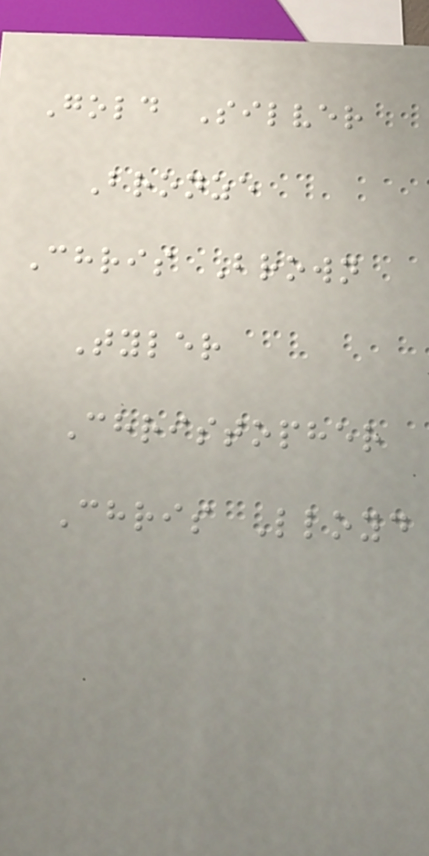Gold Silver
Bronze
Chris Brown
Tyler
Christopher
Chris Lloyd
